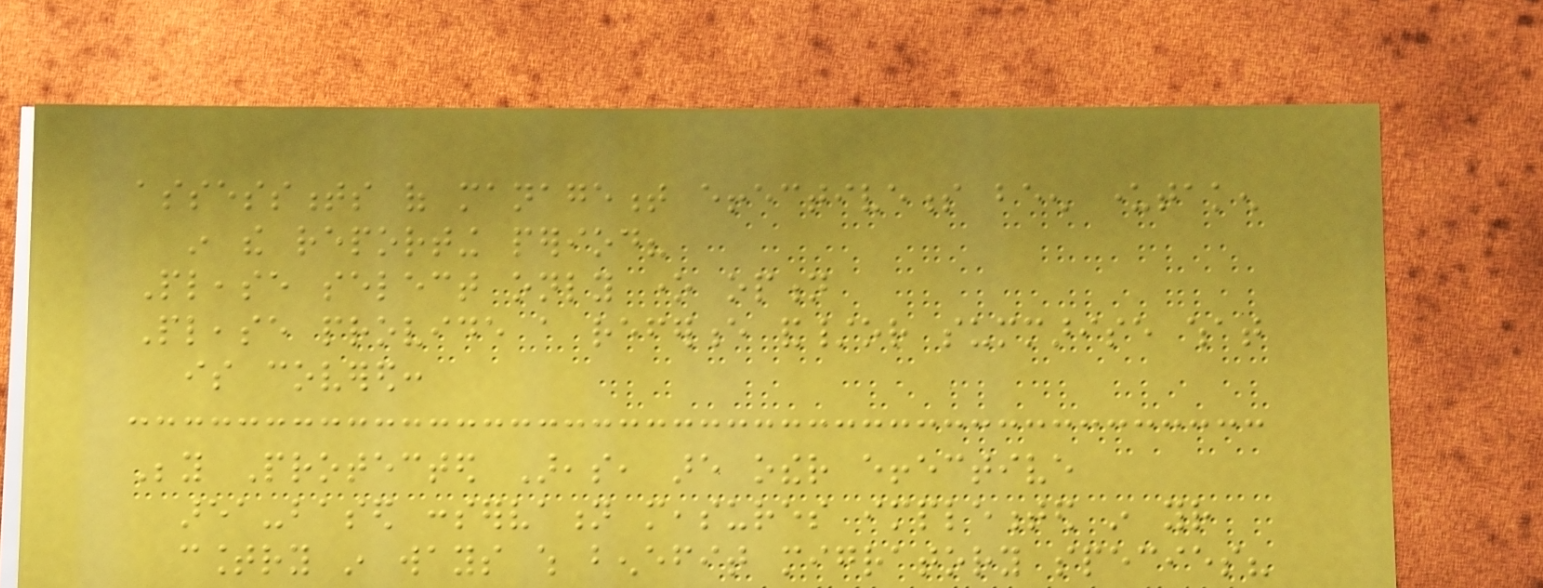assessments of management effectiveness been undertaken
in the reporting period?
Please select only one option
Please provide a reference and/or summarise what
is covered:
Beyond Protected Areas, are other effective
area-based conservation measures implemented in your
country in ways which benefit migratory species?
